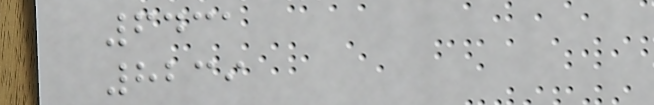6431
8239
